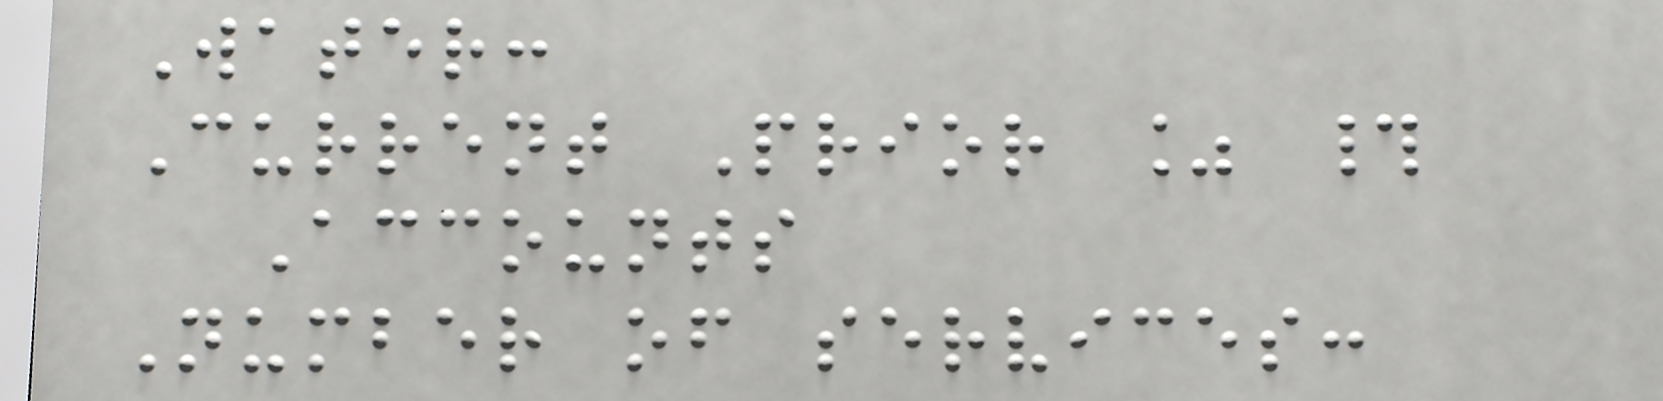Water:
Current Prior % #
Accounts
Number of services:
